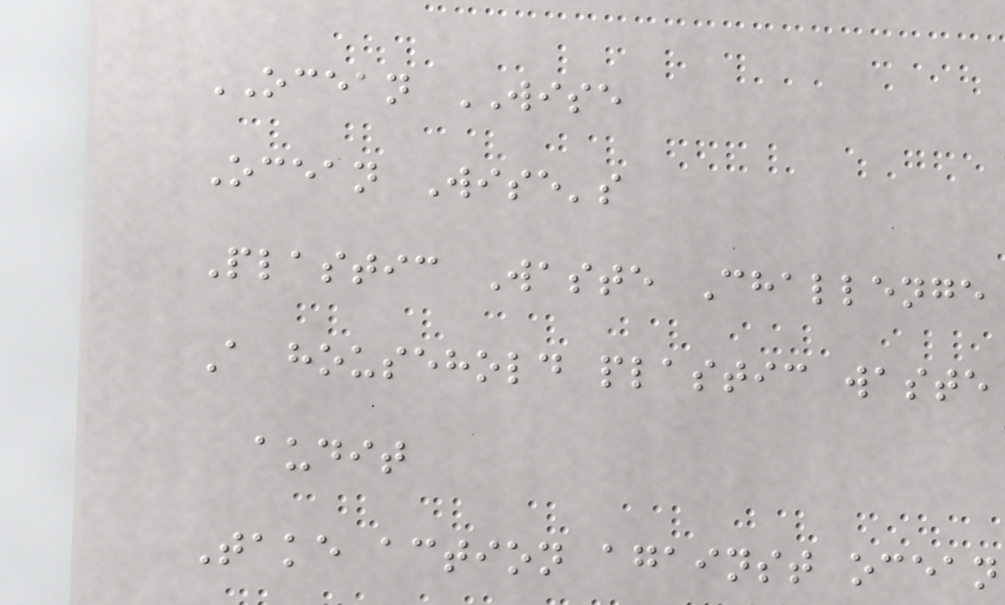OCEAN WISE
Ocean Wise's
Plastic Waste Challenge
A household plastic waste
audit
Take action against ocean
